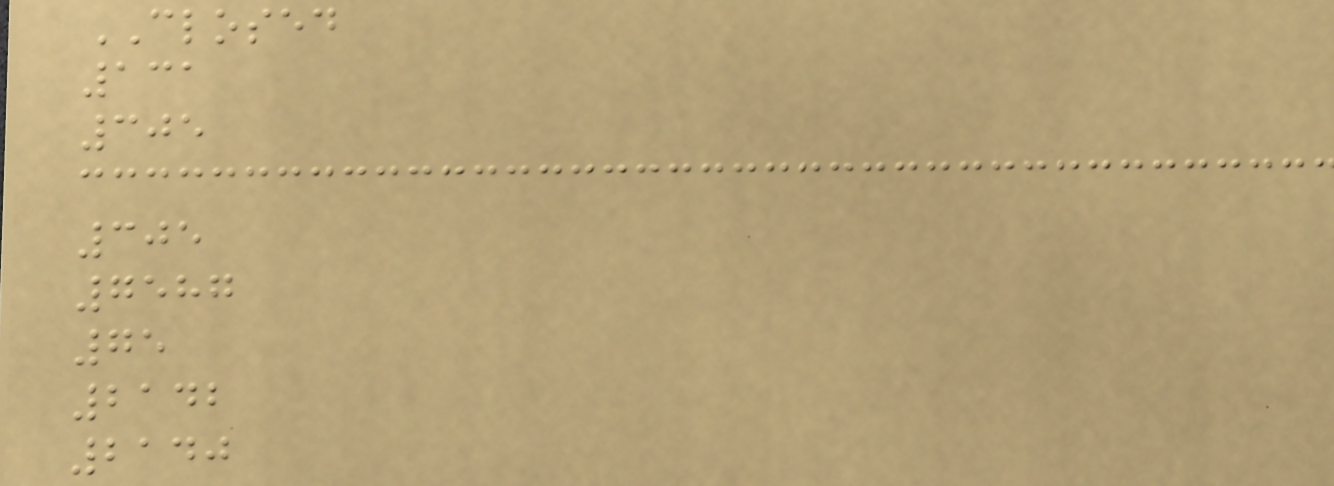CLOSED
131
305
305
7587
75
2142
2140
